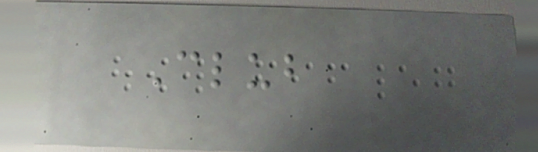Club
